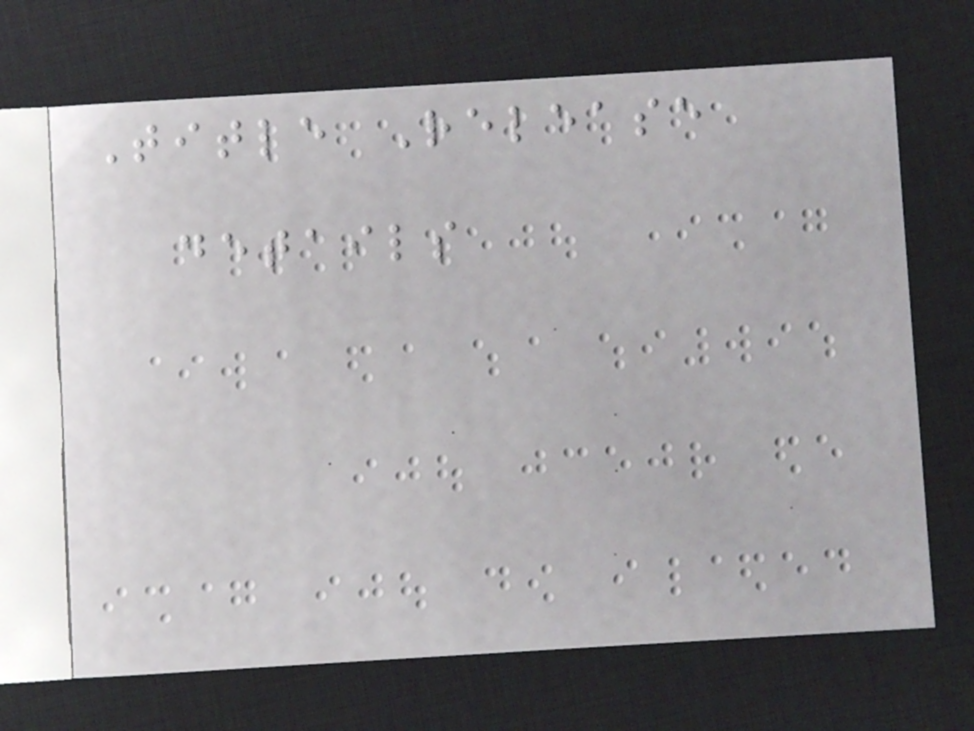Title Release
details
